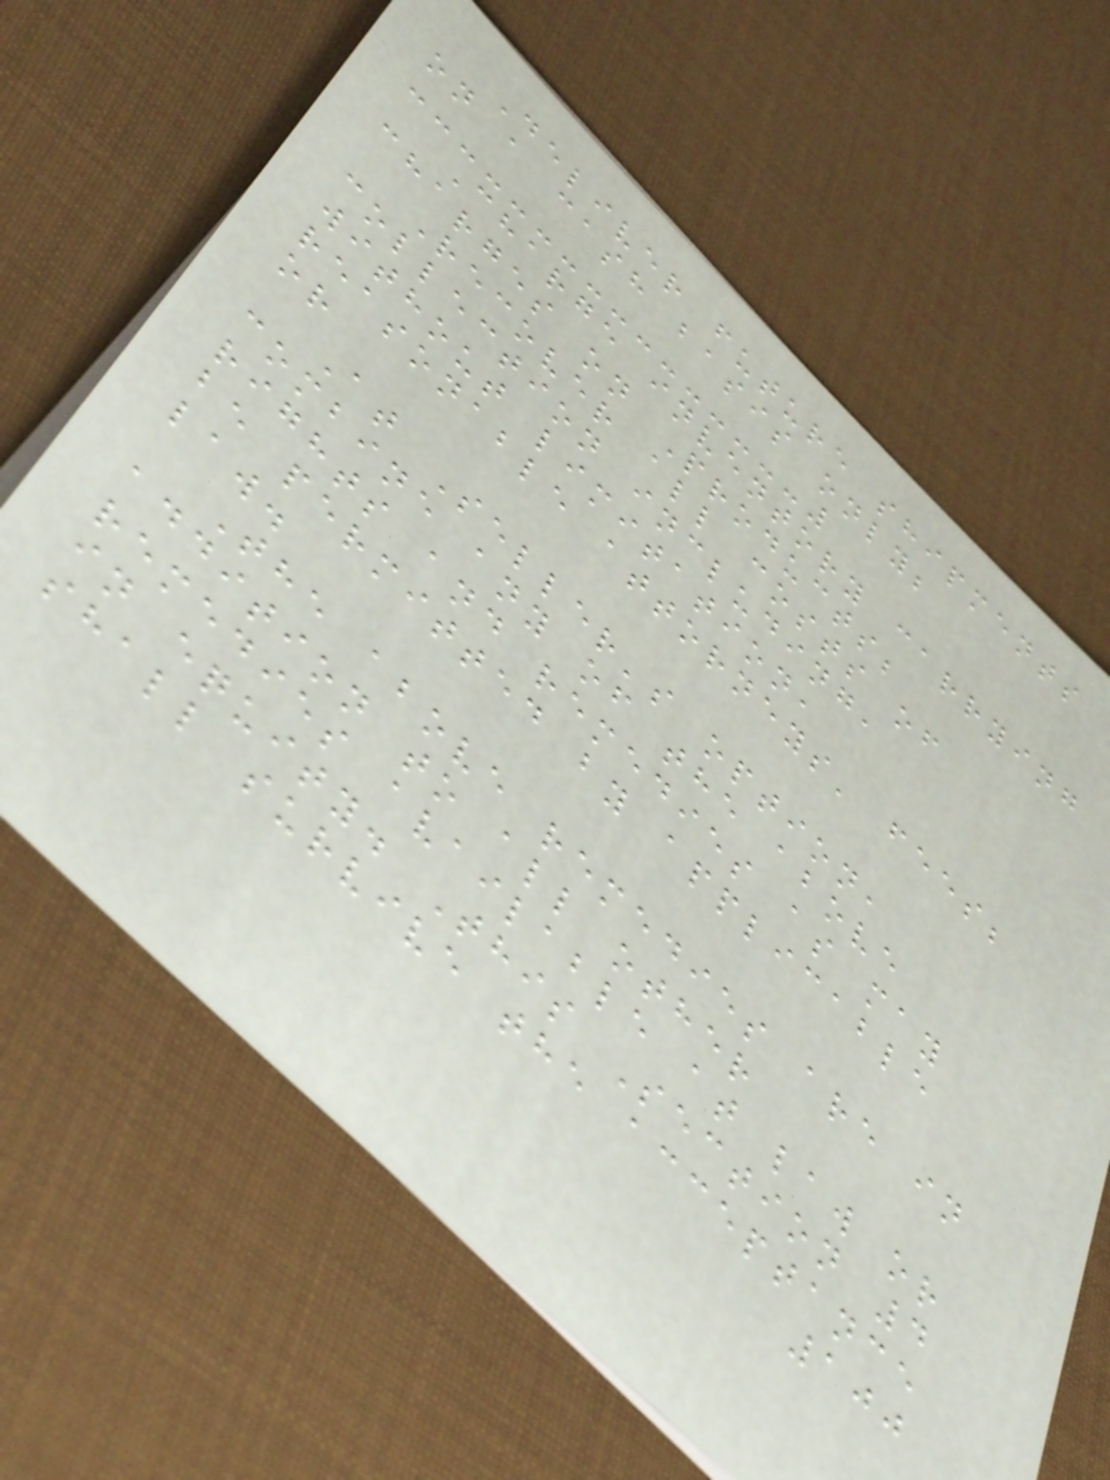Deliver future shipments
on a cash basis only;
Charge inventory carrying
charges on Products;
Recover all costs of
collection including,
without limitation,
reasonable attorneys' fees;
or
At Seller's option,
combine any of the above
rights and remedies as may
be permitted by applicable
law.
The above remedies are in
addition to all other
remedies available at law or
in equity. This Section 4
shall survive the acceptance
100
